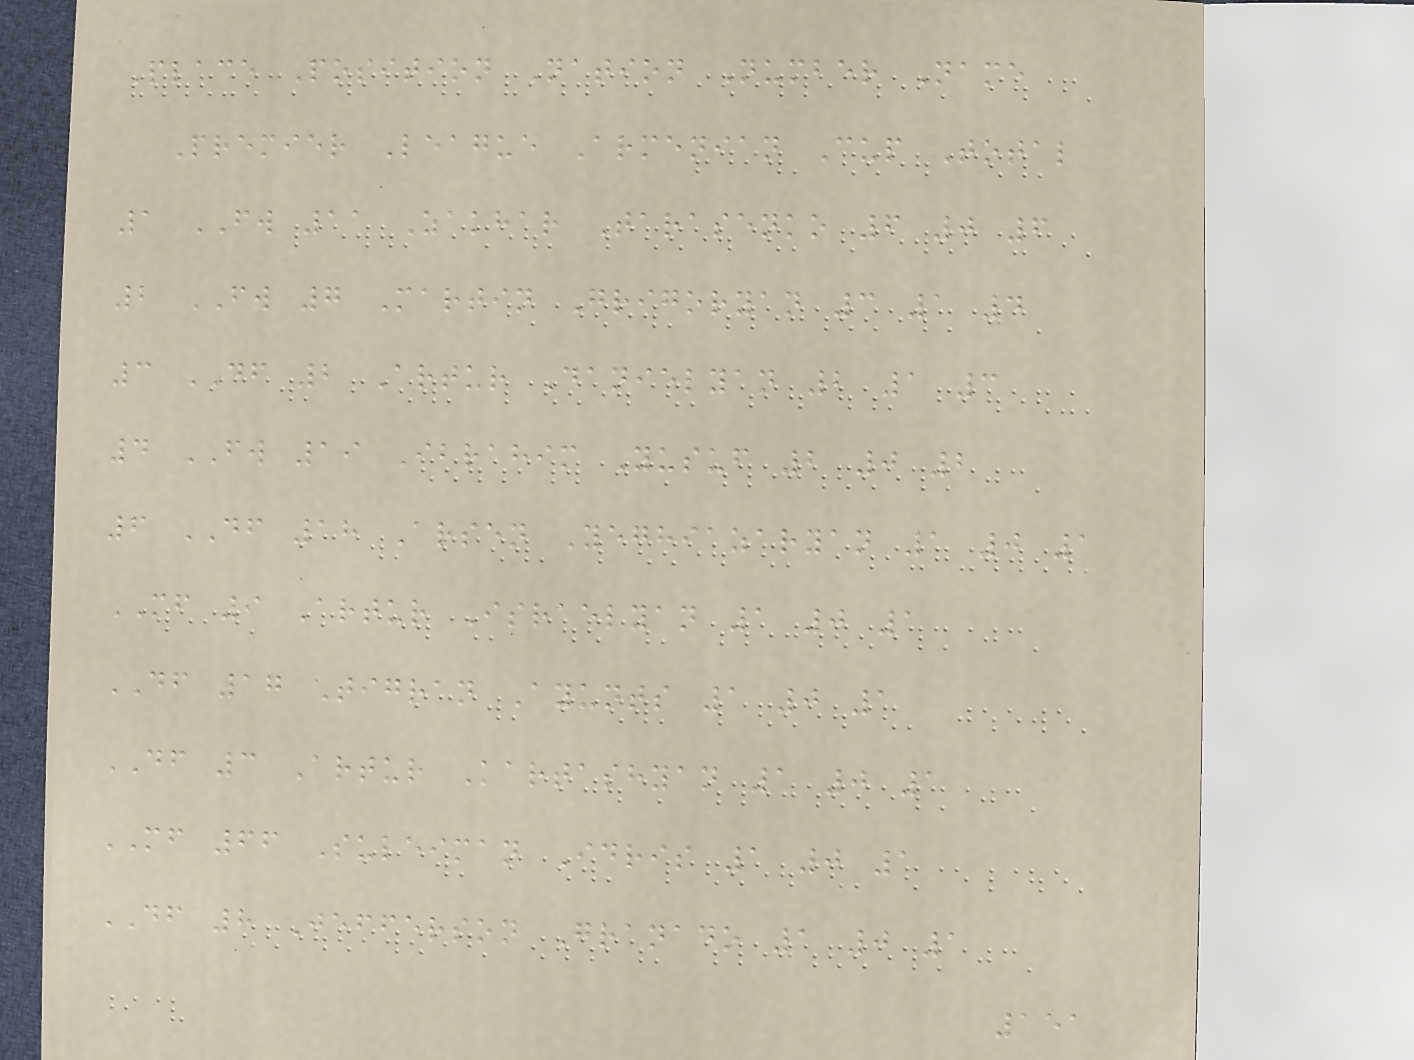Place Position Nation Number Name
Premier League Armenian Cup Total
1 FW 11 Zakhar Tarasenko 6 0 6
2 FW 7 Martin Grigoryan 3 1 4
3 DF 2 Artur Danielyan 2 1 3
4 FW 19 Ibrahim Yusuf 2 0 2
6 DF 18 Arsen Yeghiazaryan 1 0 1
MF 9 Artur Israelyan 1 0 1
DF 17 Tigran Ayunts 1 0 1
DF 3 Artur Kartashyan 1 0 1
MF 66 Suleiman Idris 1 0 1
DF 8 Jefferson Granado 1 0 1
151
